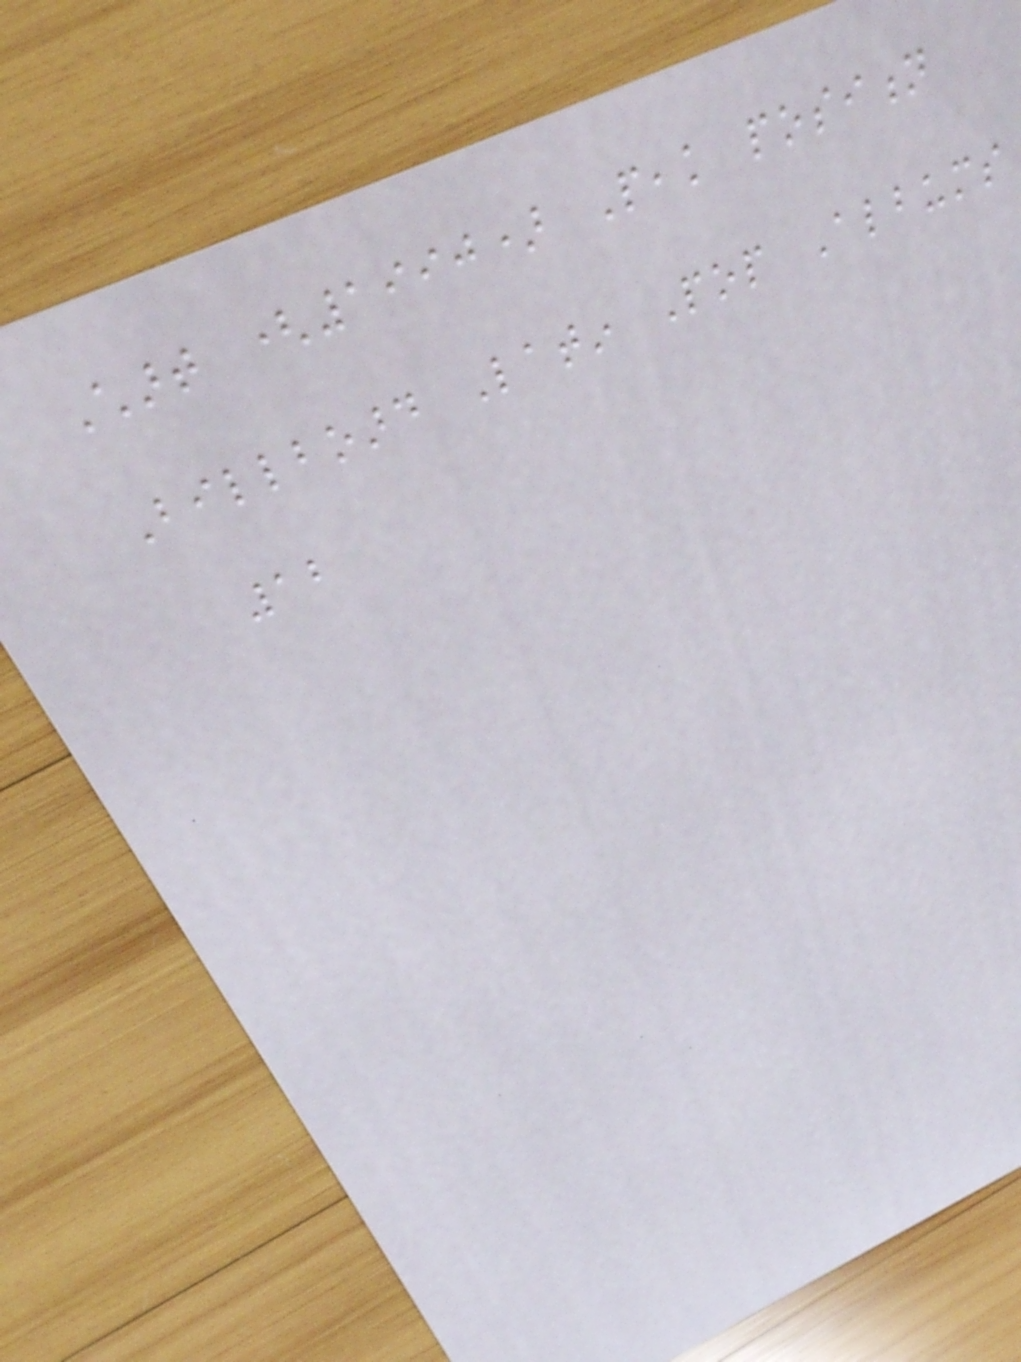Chart (1990) Peak position
Billboard Latin Pop Albums
12
